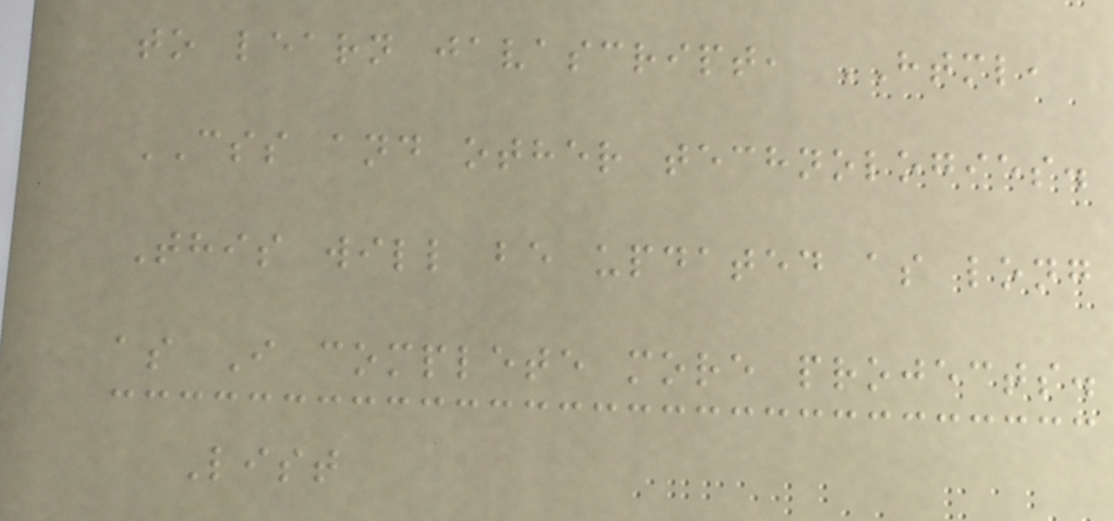to learn javascript, HTML,
CSS and other technologies.
This will be updated as long
as I complete more projects.
List
